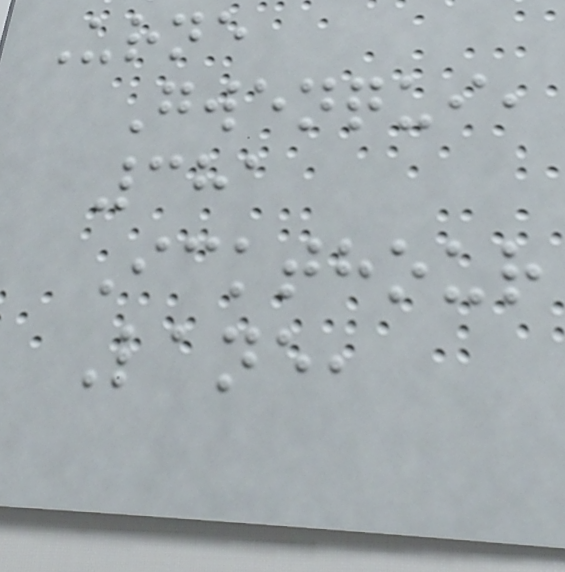Urne
Gwenqui,
381
Ickthour
Lane,
